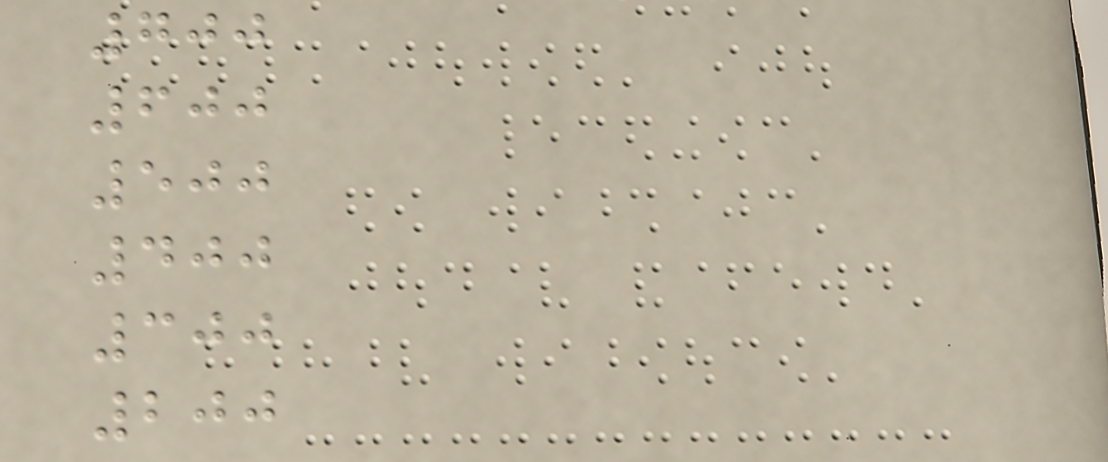700
600
500
400
300
200
